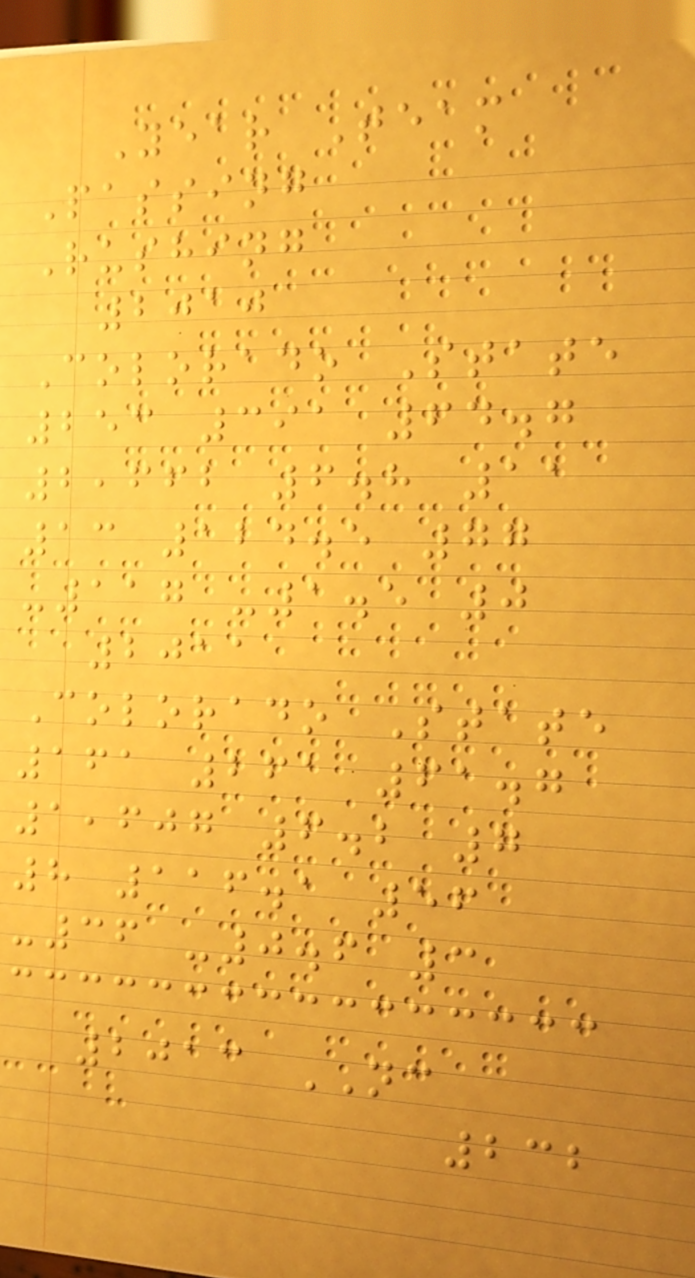Year Team
Passing
Rushing
2010
Colorado State
253 391 64.7
2,662 6.8 11
13 124.5 77
-117 -1.5 0
2011
Colorado State
161 261 61.7
1,607 6.2 7
8 116.1 56
-36 -0.6 3
2013 NC
232
